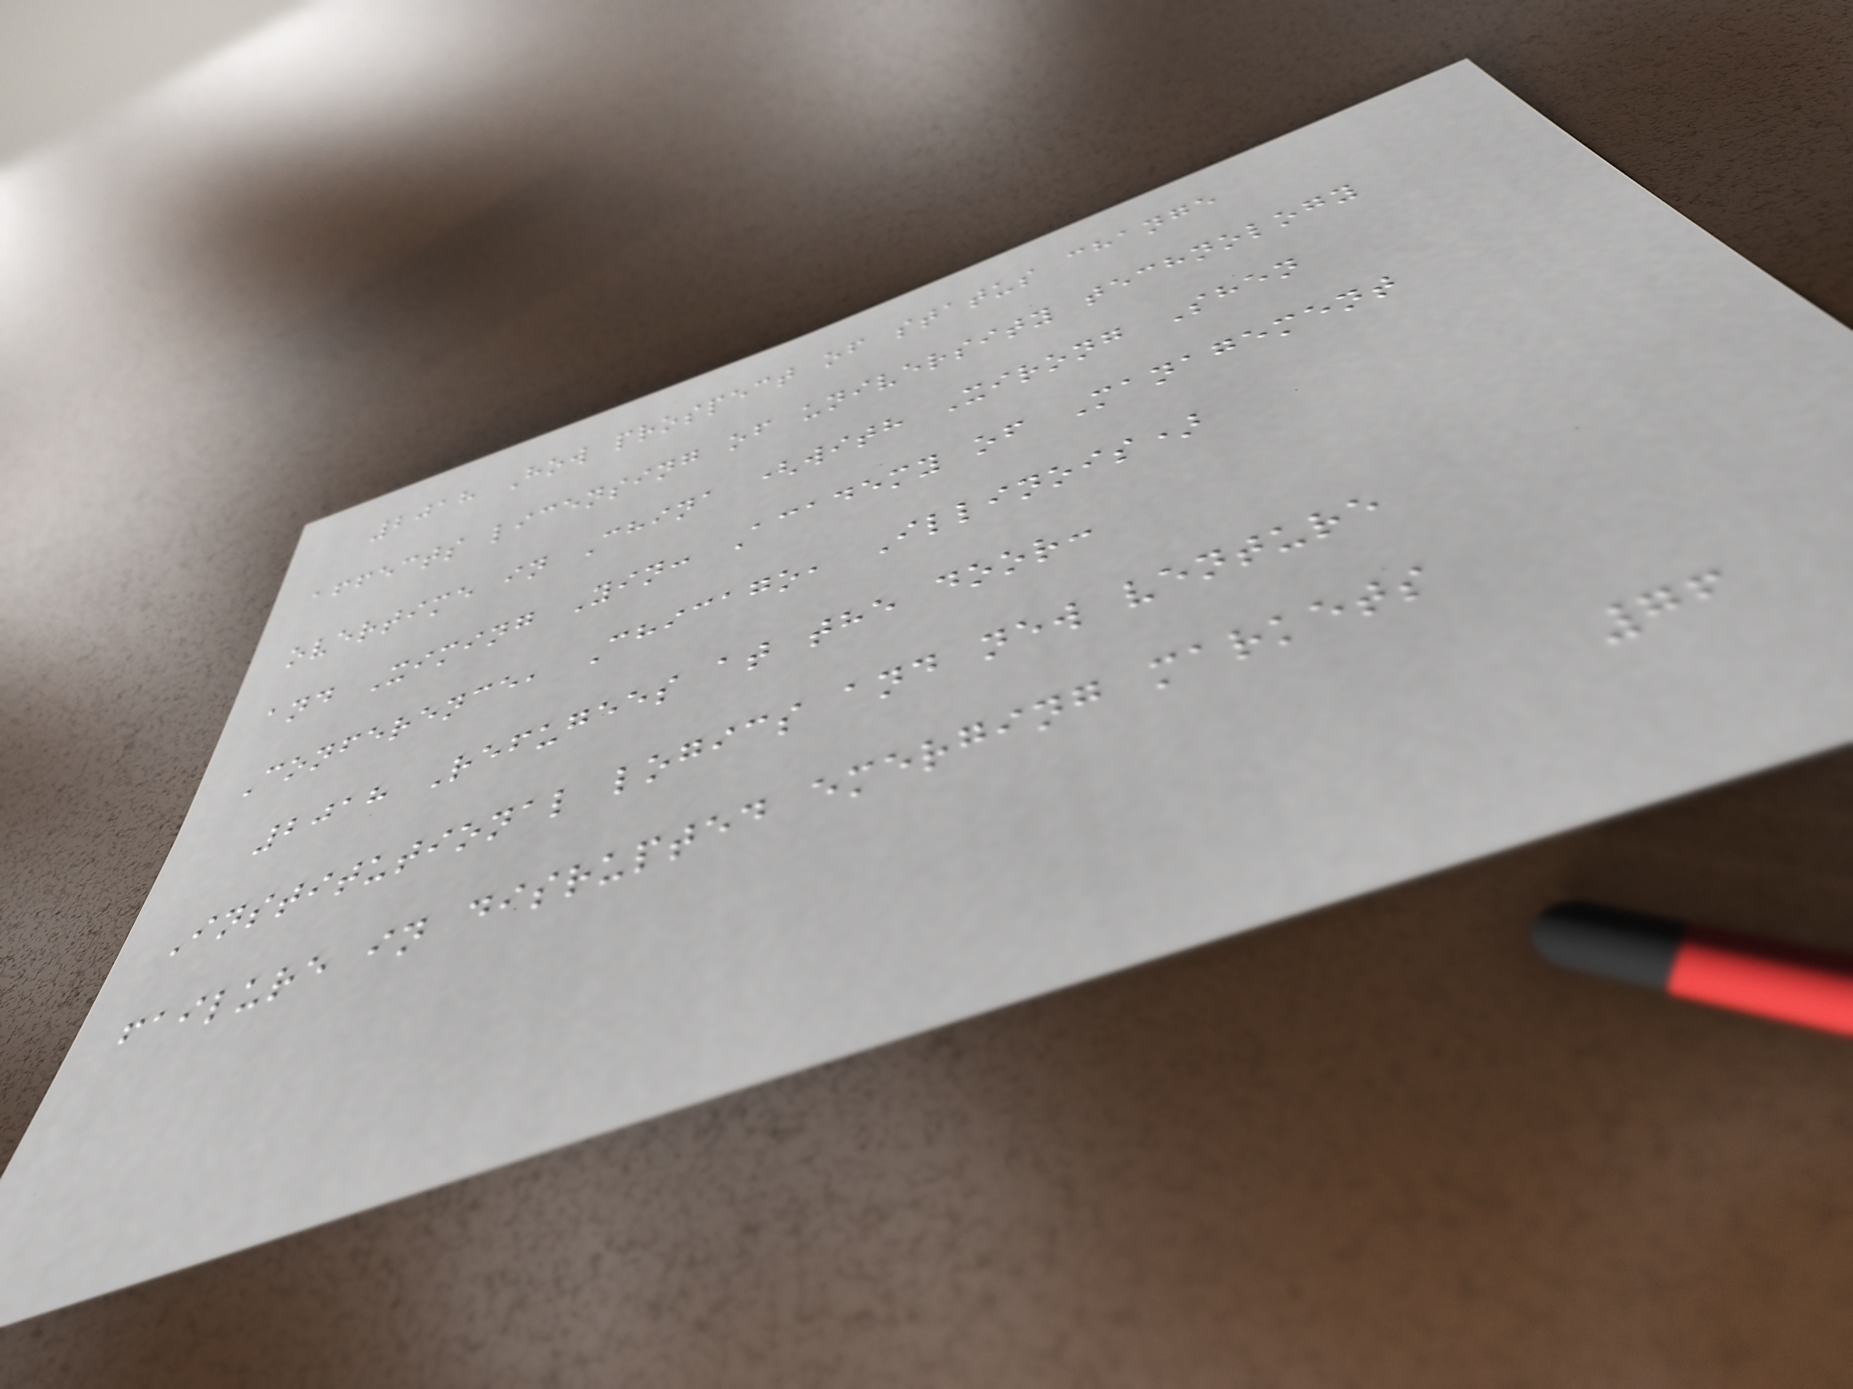2018 How prospect of status change
affects licensing of university technology
overtime in China (with Xirong Shen
and Ximing Yin: Academy of Management
Conference, Chicago, Illinois)
2018 Refugees at the door:
Institutional logics and new venture
failure in disrupted emerging markets
76
